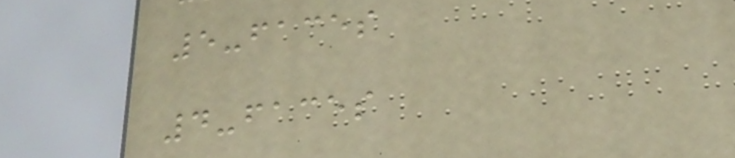5-faces
4-faces
